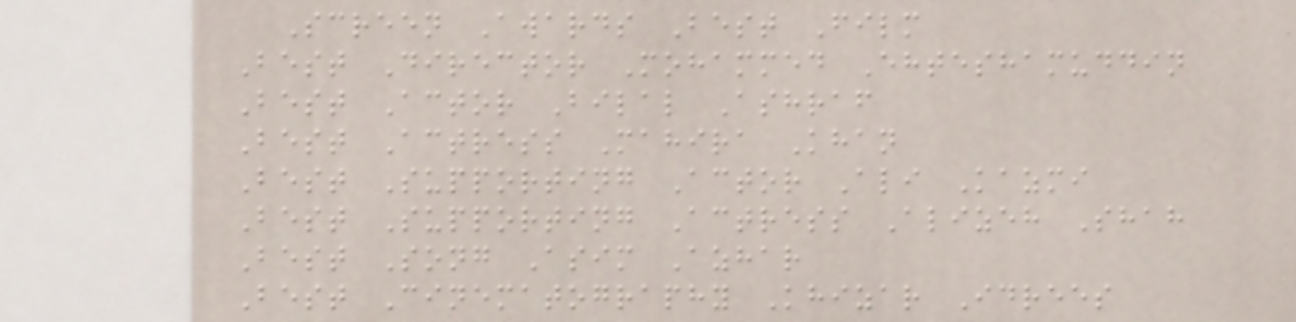Screen Awards Best Film
Best Director Mohammed Ehteshamuddin
Best Actor Bilal Ashraf
Best Actress Mahira Khan
Best Supporting Actor Ali Kazmi
Best Supporting Actress Alizeh Shah
Best Song Asim Azhar
Best Cinematography Khizar Idrees
